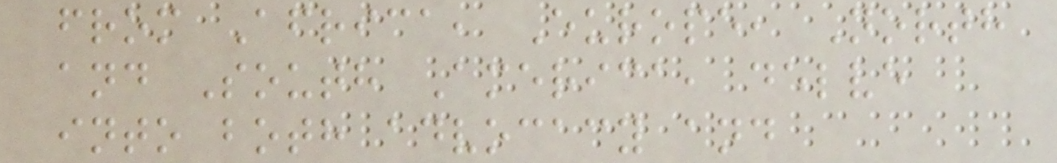from Africa, Europe, North
and South America, delve
into both advocacy and
